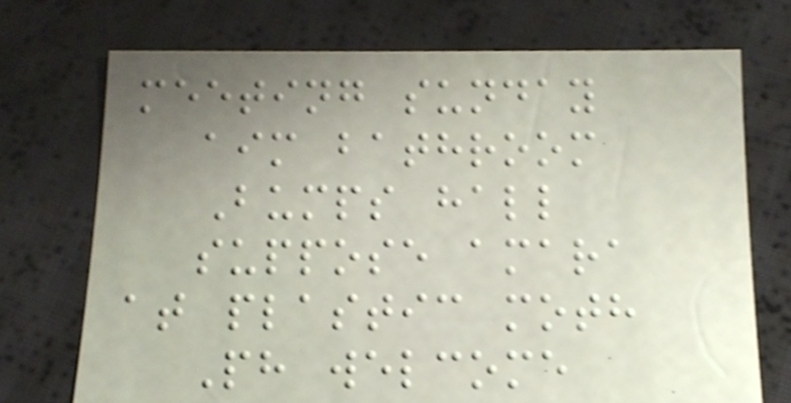meeting sunday
aim bathroom
Bumps hall
suppose amara
at plastic moth
Ph welcome
